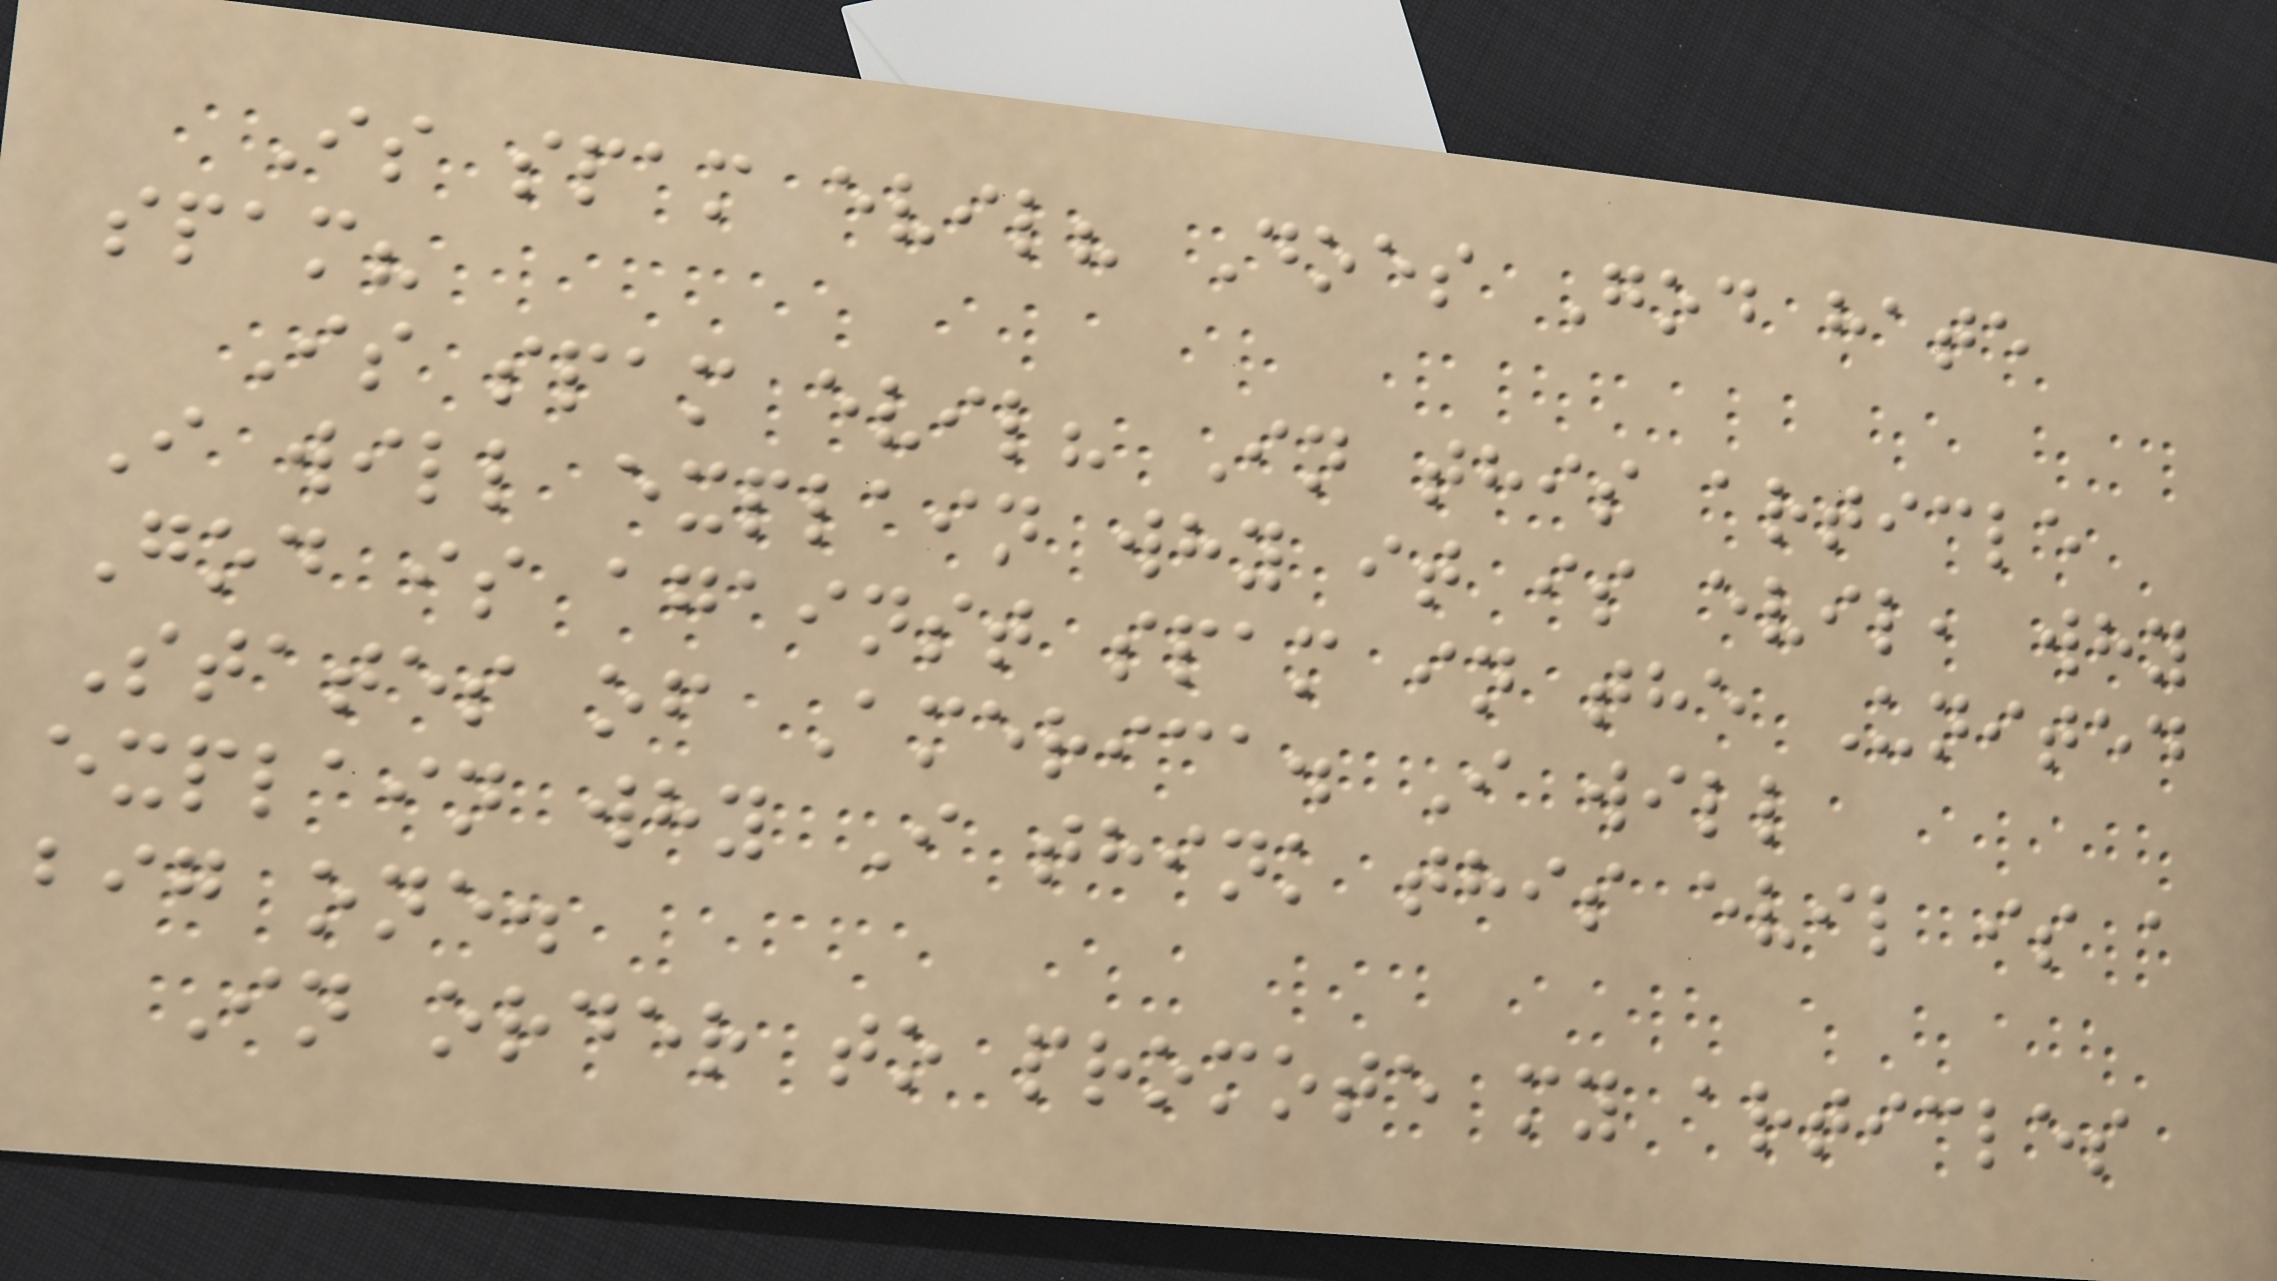Is spam evil? Does God hate
spam?
Is spam evil? In this article
I will explain why it is evil, why
God is against spam in the United
States of America. I will
explain why I think this evil is a
big one.
In order to promote my articles
